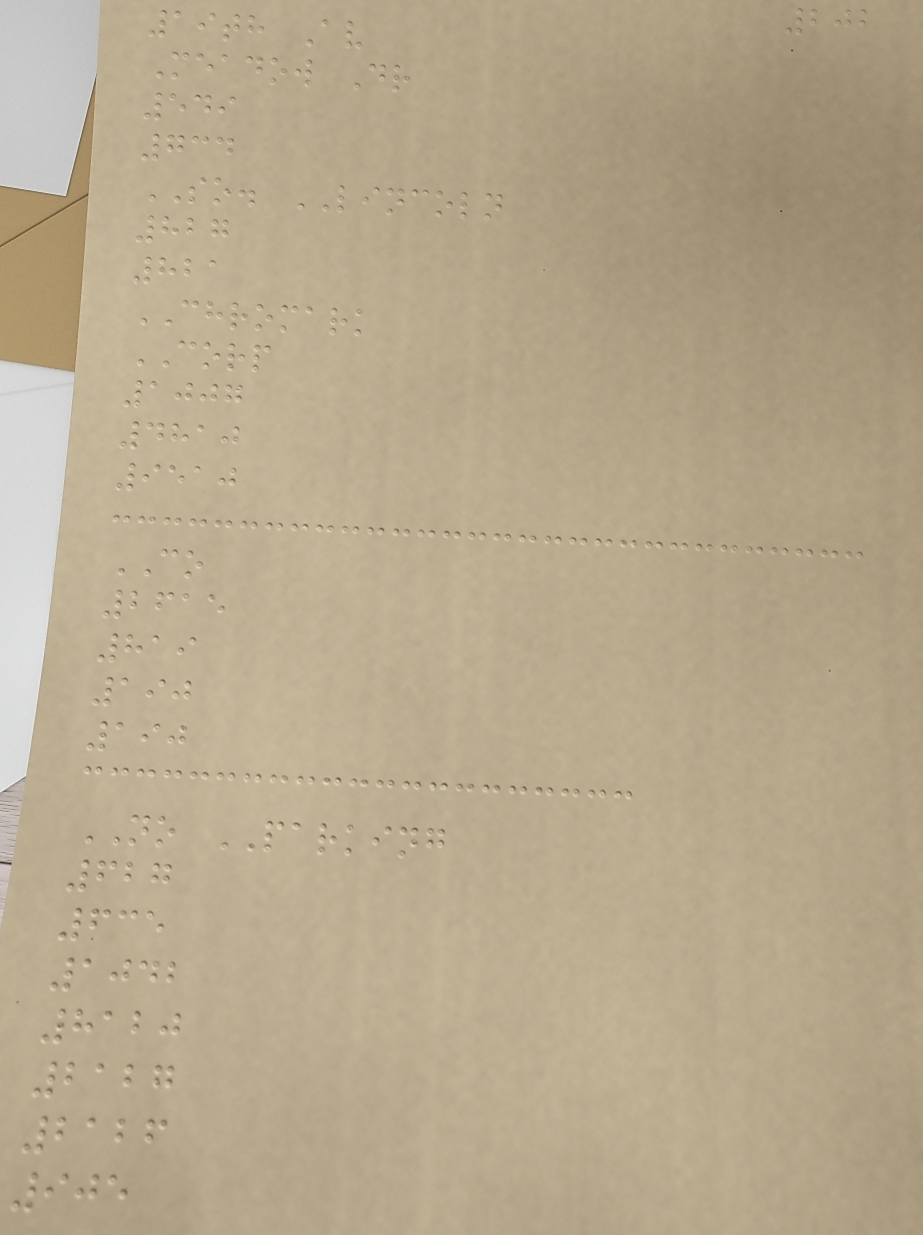202
19th Av
Meadow Dr
549
734
SO. LINCOLN
827
821
CHROMARK
CORP
1007
4810
9510
CO
2615
819
190
190
NO PARKING
627
635
1042
8120
2127
2126
905
